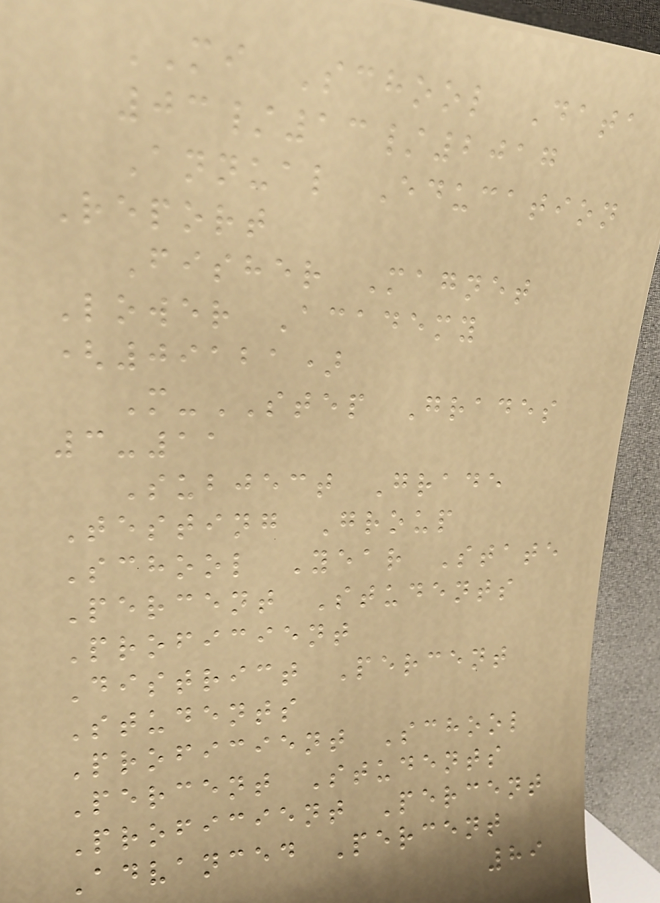MI School Data
03/13/2017
Annual Education
Report
Fisher Magnet
Lower Academy
(09121)
M-STEP Grades
3-11
Subject Grade
Testing Group
School Year State
Percent Students
Proficient
District Percent
Students
Proficient School
Percent Students
Proficient Percent
Advanced Percent
89
